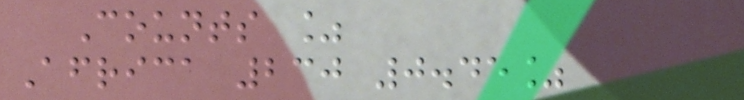Counts %
Africa 230 0.45%
